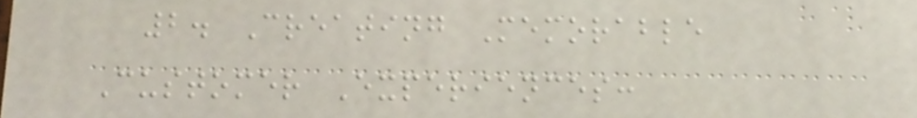2. Creating Memorable
Customer Experiences:
